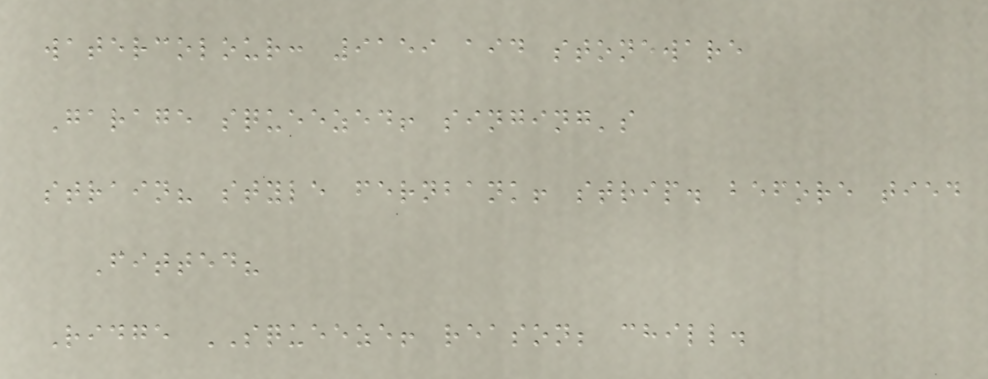watercolour: 9159 aid stoneware
Garage squeezed! singing's
strain? style fernbank! strip. before tied
Fitted?
Ridge SQUEEZE! reason; chill.
